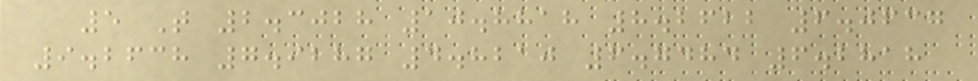5 T 2.3028 10.8818 8.2622 6.0637
9.2638 7.9287 4.8210 6.7484 6.2818
